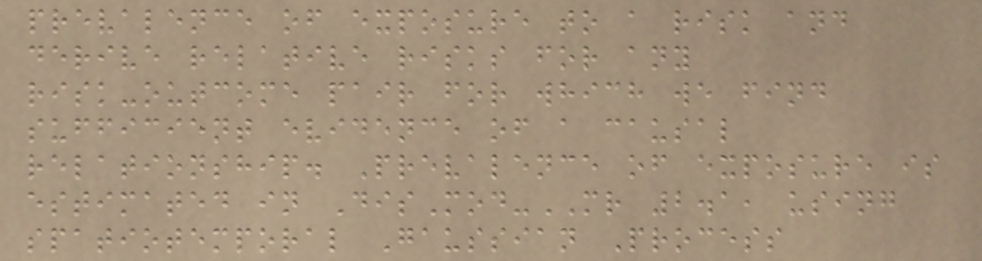prevalence of exposure to a risk and
derive relative risks for any
risk-outcome pair for which we find
sufficient evidence of a causal
relationship. Prevalence of exposure is
estimated in DisMod-MR 2.1, using
spatiotemporal Gaussian Process
